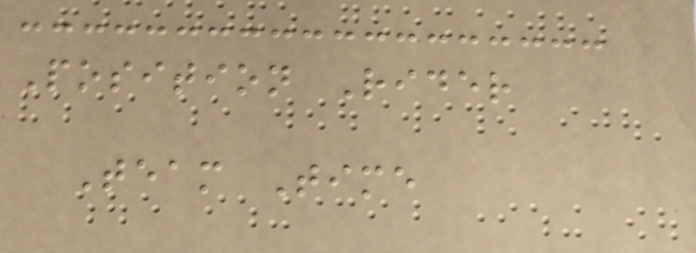Position Rider
Team Time
